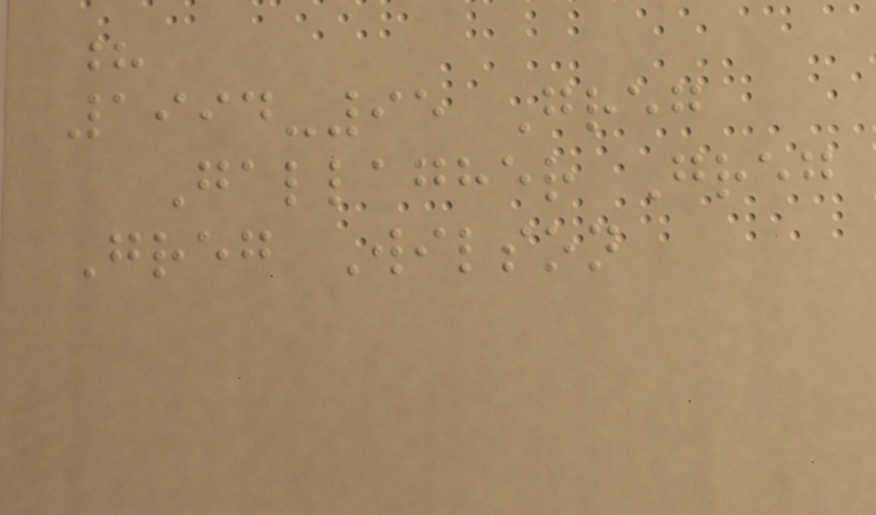?
1994-95 Greg
Gallagher Greg
Greg Wilson
